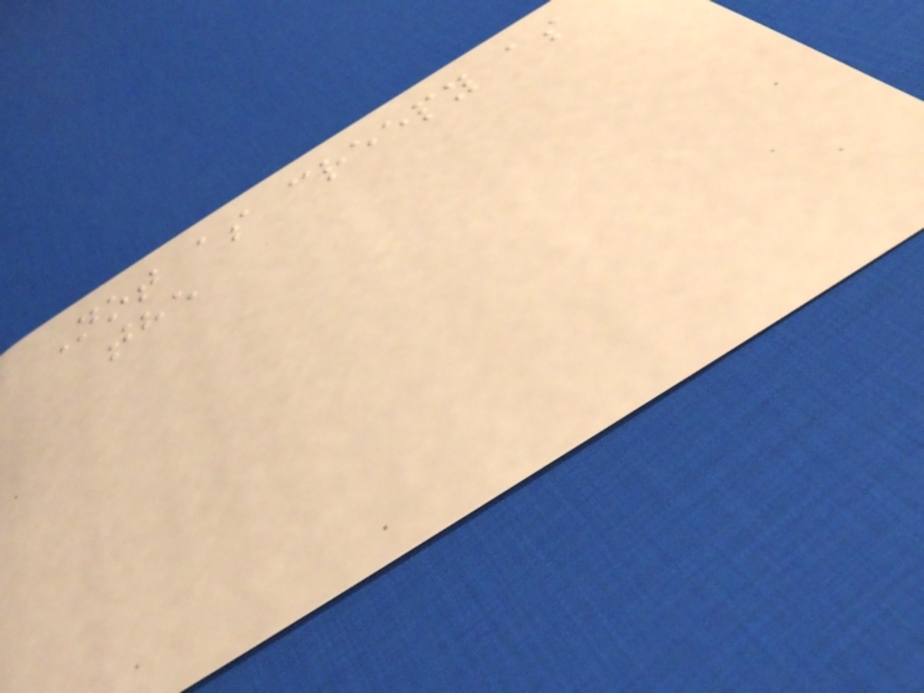Not as creepy as
the
